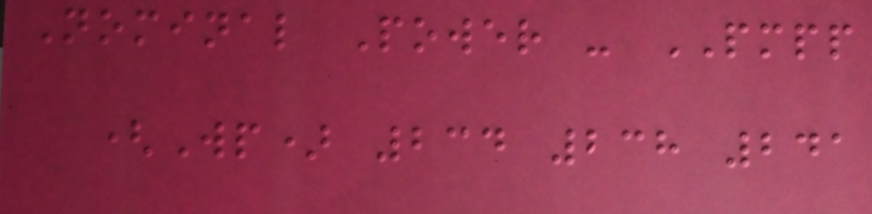Nominal Power - PMPP
(Wp) 234 238 241
